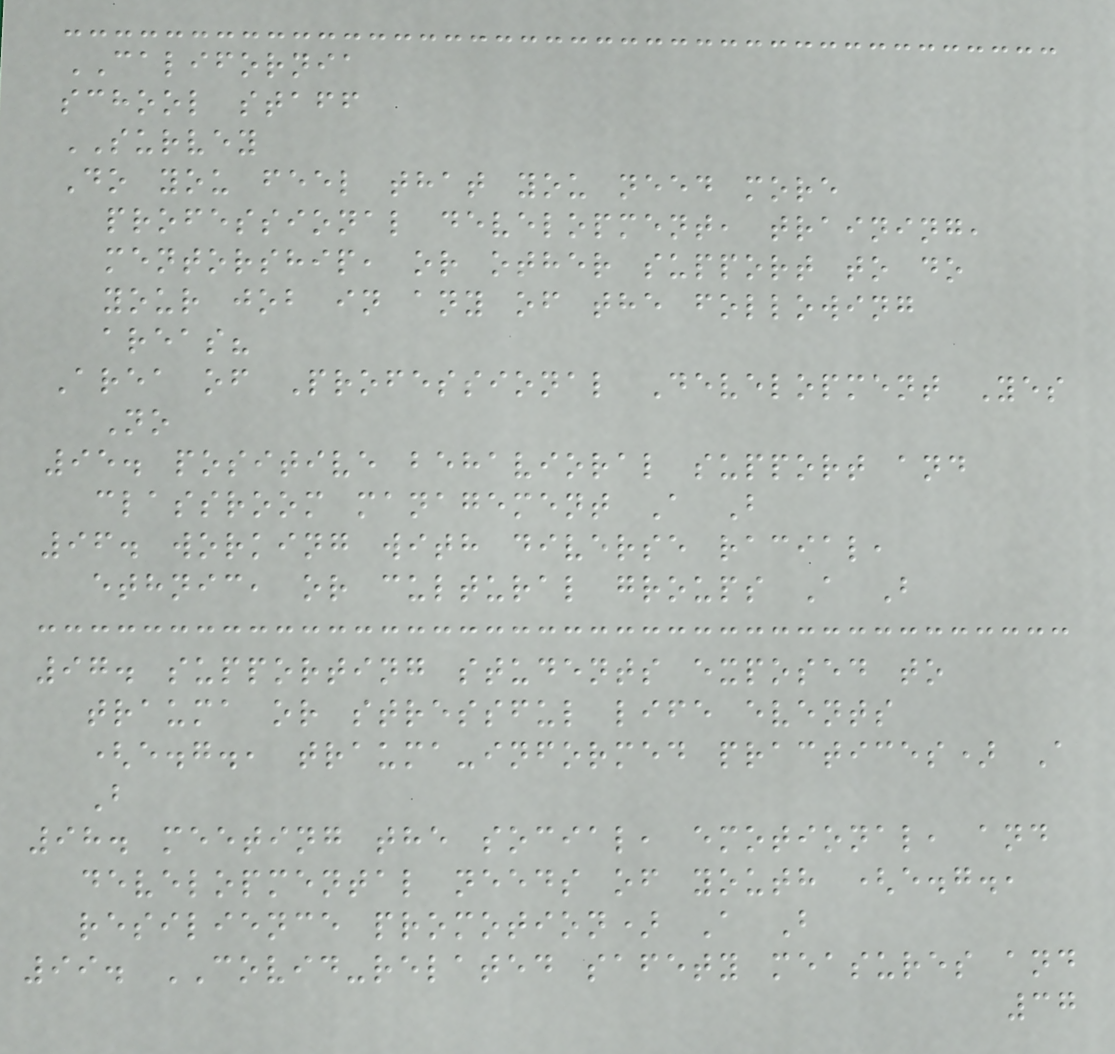CALIFORNIA
school staff
SURVEY
Do you feel that you need more
professional development, training,
mentorship, or other support to do
your job in any of the following
areas?
Area of Professional Development Yes
No
95. positive behavioral support and
classroom management A B
96. working with diverse racial,
ethnic, or cultural groups A B
97. supporting students exposed to
trauma or stressful life events
(e.g., trauma-informed practices) A
B
98. meeting the social, emotional, and
developmental needs of youth (e.g.,
resilience promotion) A B
99. COVID-related safety measures and
37
